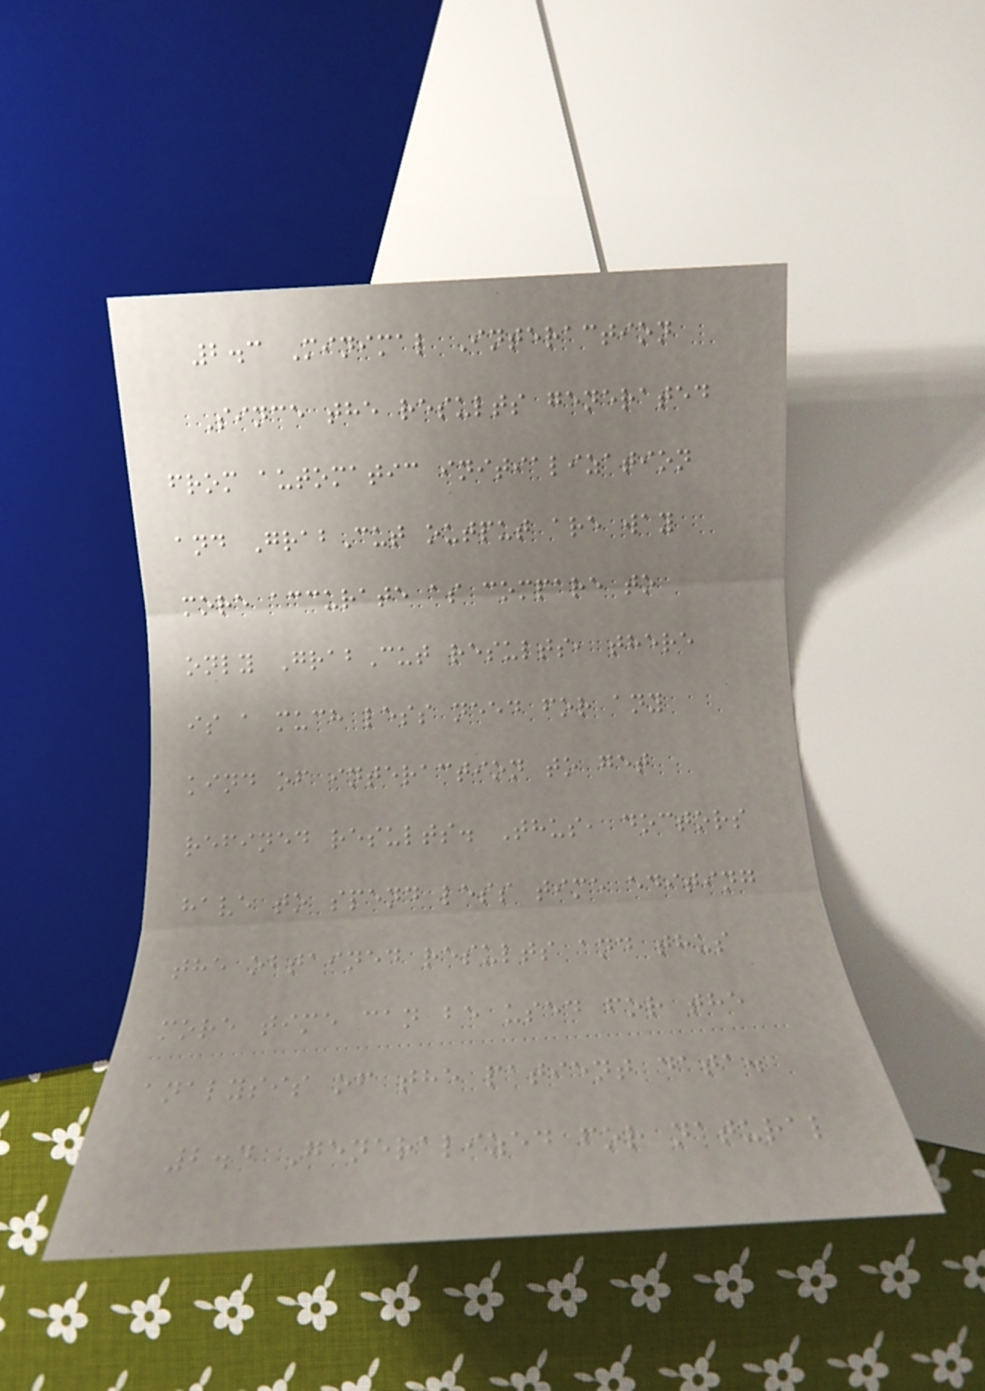2.3 Minimal Interaction
Since the results generated
from automatic initialization
and GrabCut output are way
more accurate as compare to
only GrabCut results, there
is a much less need for any
kind of interaction to get
refined results. Thus, doctors
have to spend less time editing
the obtained results and thus
more time can be used for the
analysis of the patient data.
2.4 Generalized for natural
